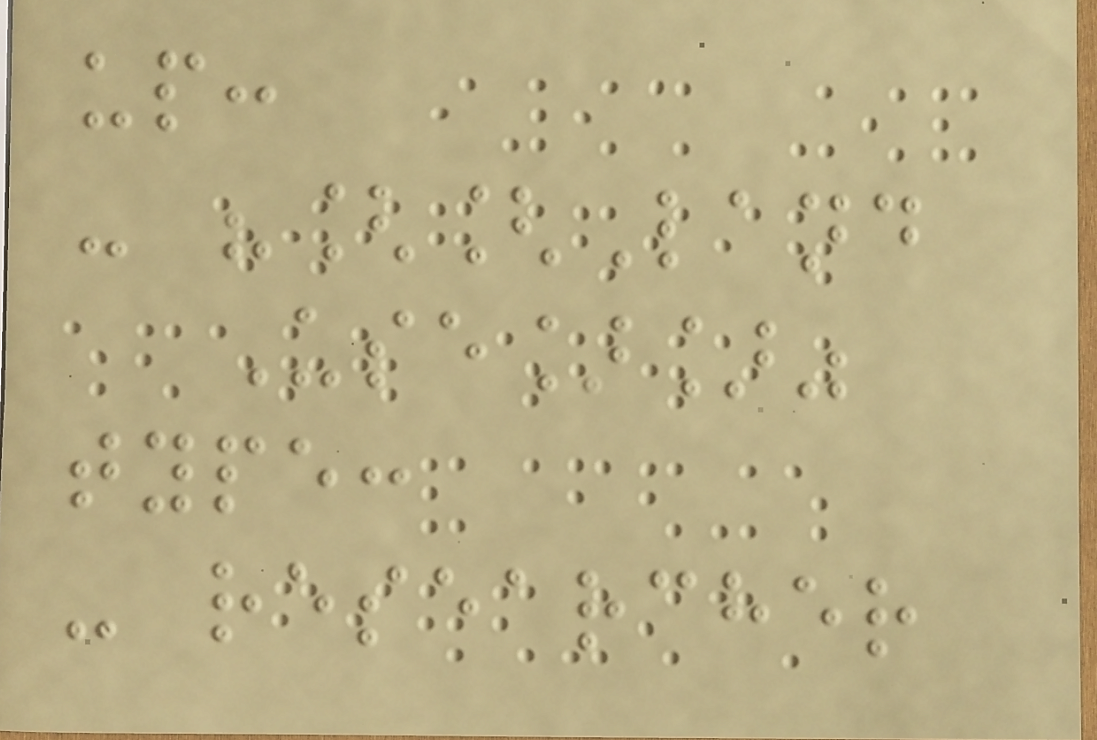up:
- "[[Land
Use]]"
type:
- researcher
